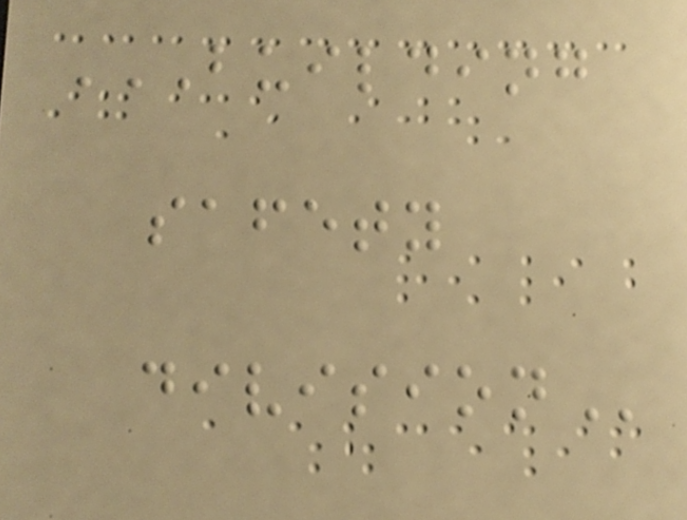BUILDING
SAFETY
DIVISION
